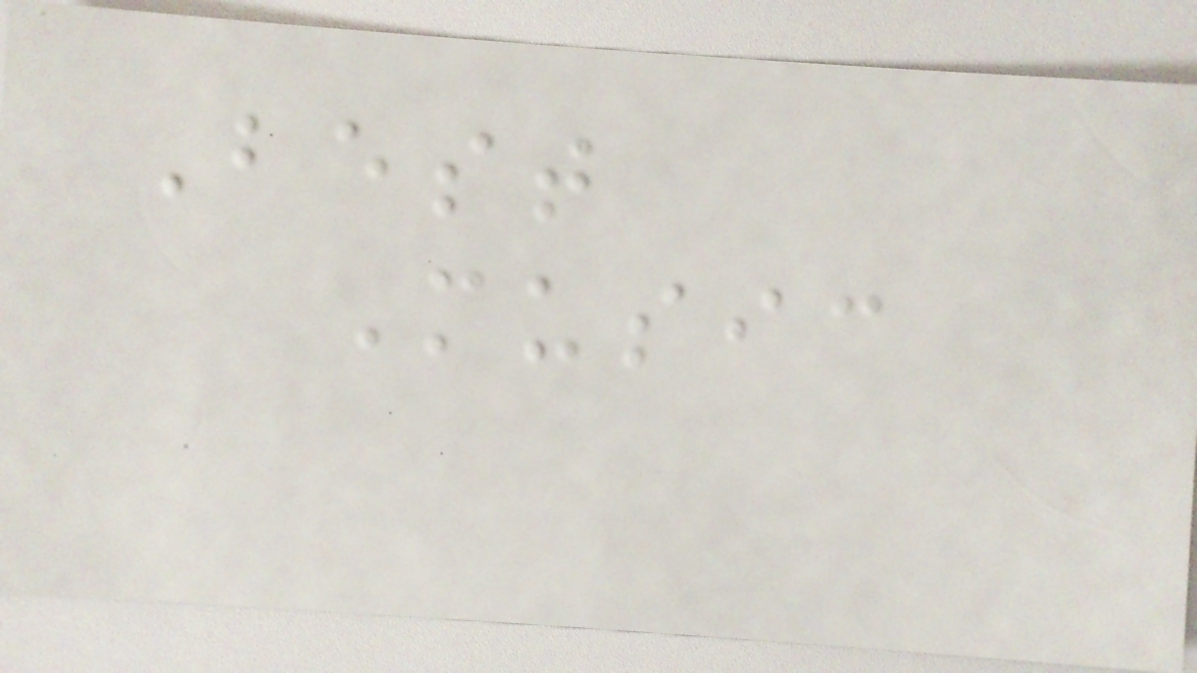Best
Music
